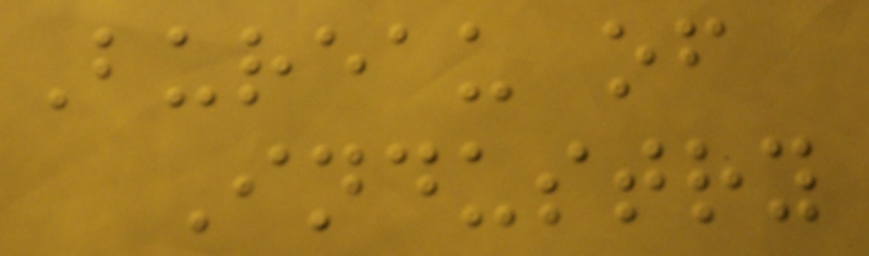Bureau of
Industry
